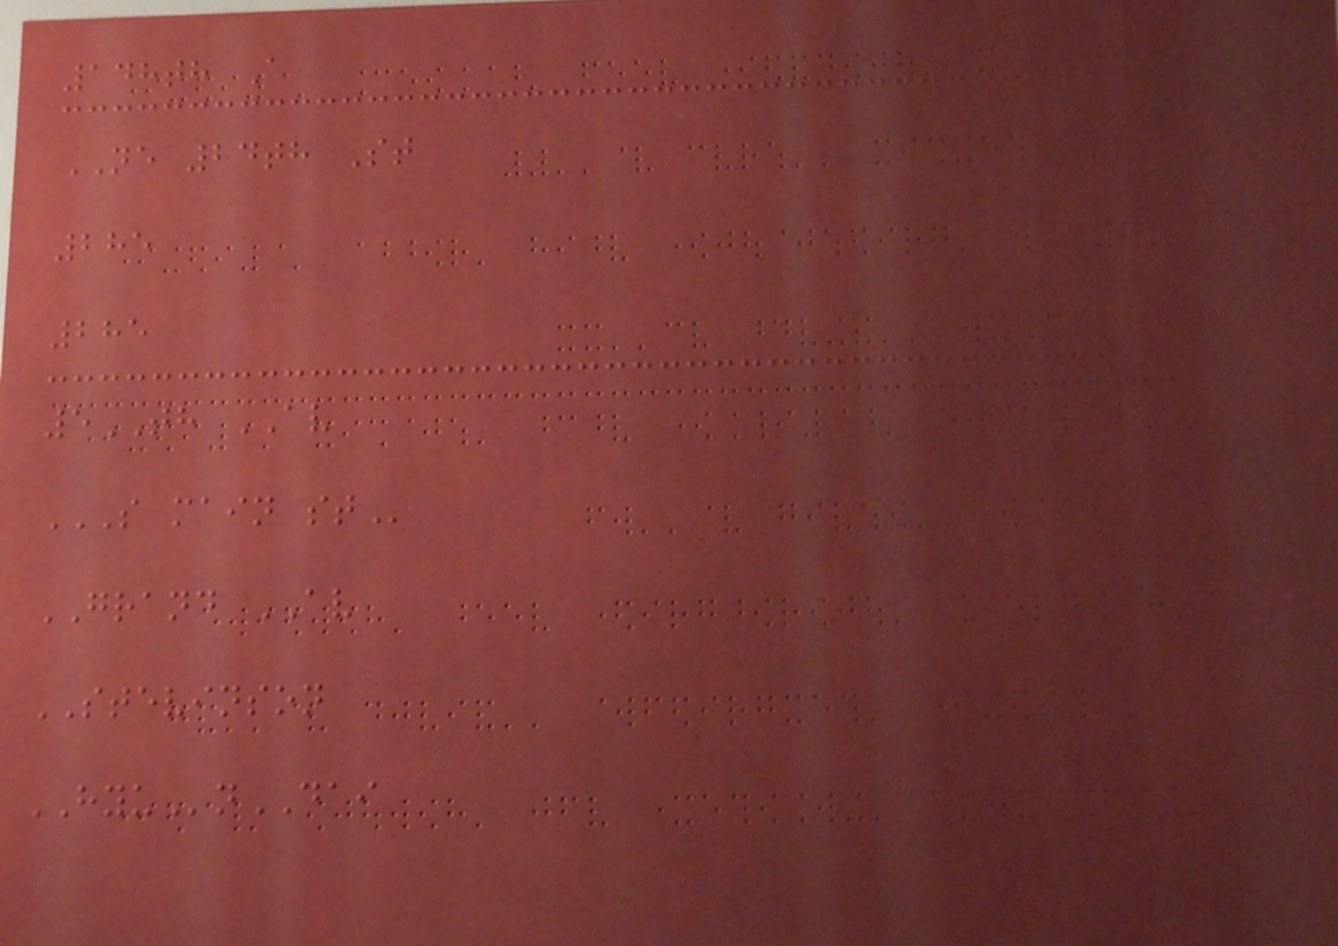148th A
NE 24th St
285
285
5TH AV
S MAIN ST
GRAND AV
STEVINSON
HYUnDAI
